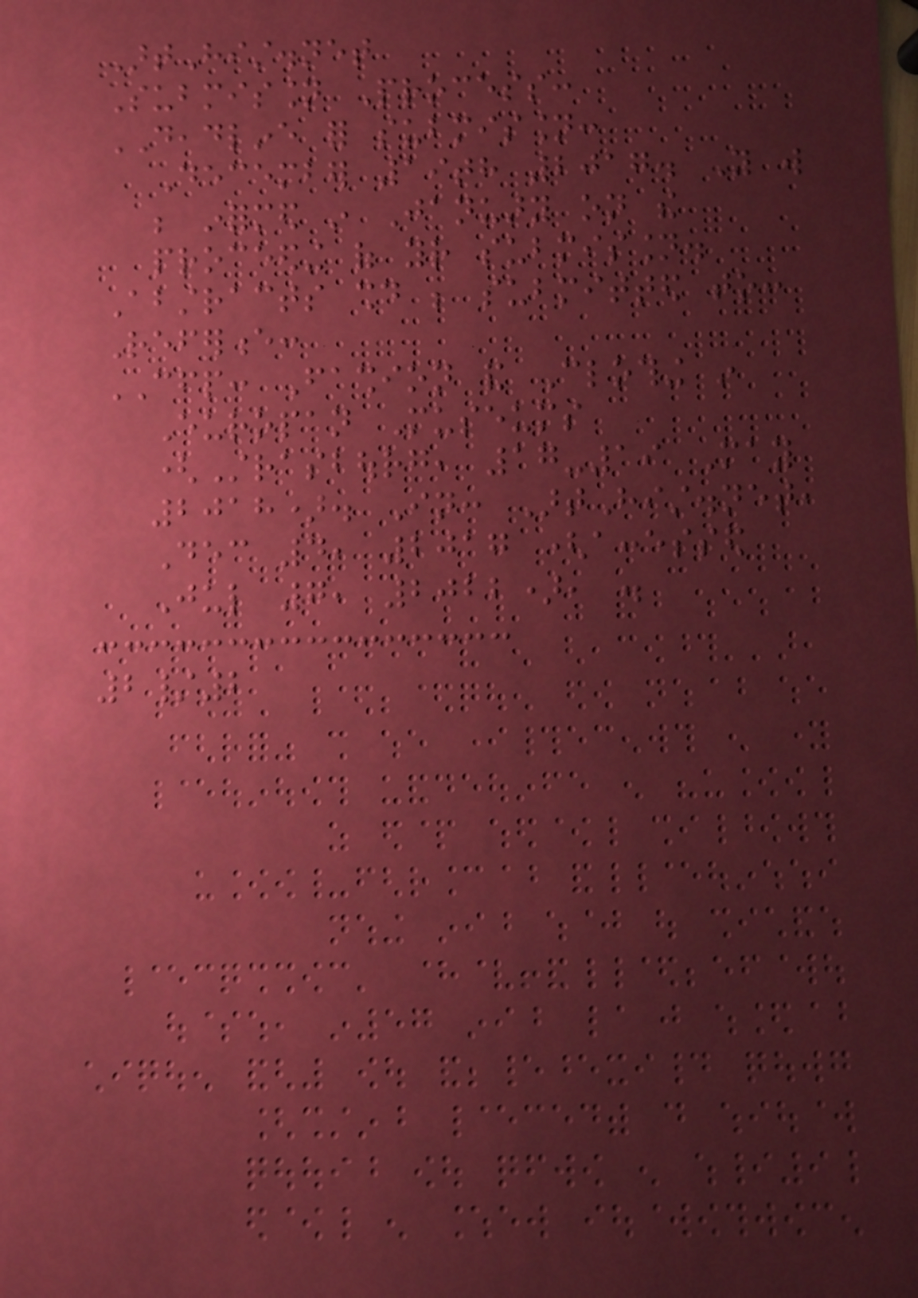ArtHist.net
Submission Process:
DEADLINE for submission:
December 19th 2017. You will
be informed in January on the
proceeding of your submission.
Abstracts should be submitted to:
Reference:
CFP: Fashion and Clothing in
Europan Museums
(Strasbourg, 17-19 May
2018). In: ArtHist.net,
Dec 4, 2017 (accessed
Jul 7, 2022), .
2/2
